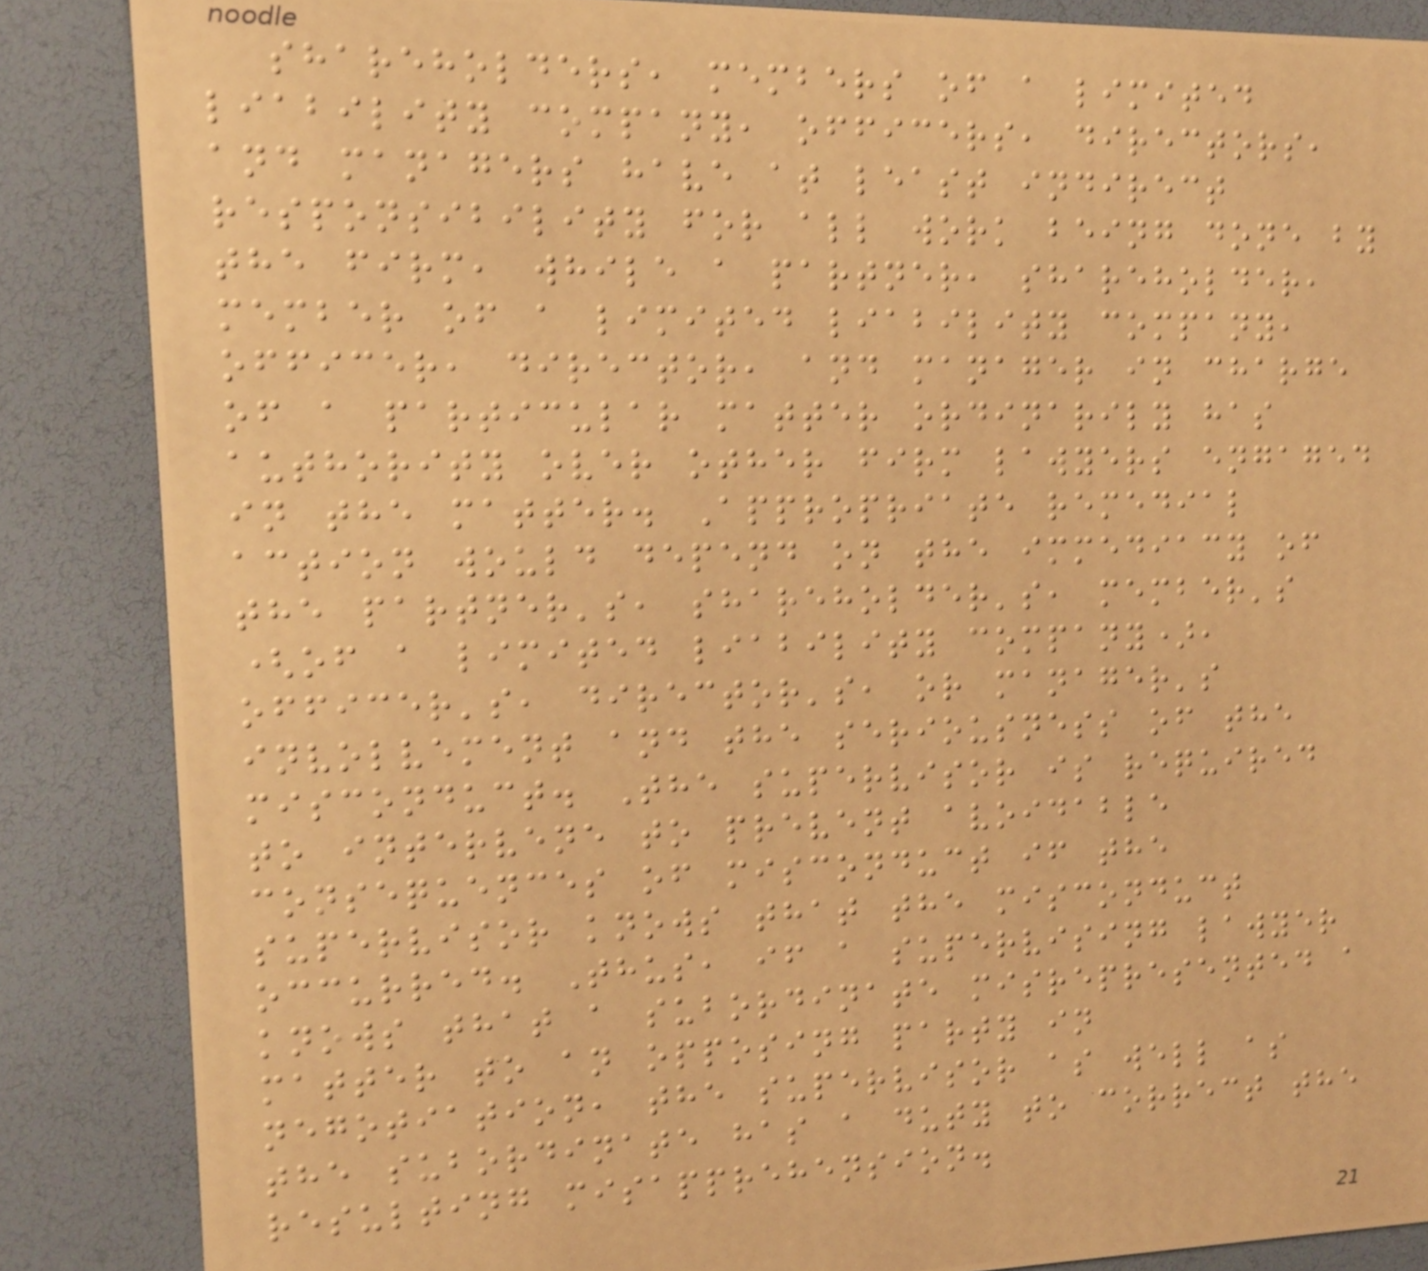shareholders, members of a limited
liability company, officers, directors,
and managers have at least indirect
responsibility for all work being done by
the firm, while a partner, shareholder,
member of a limited liability company,
officer, director, and manager in charge
of a particular matter ordinarily has
authority over other firm lawyers engaged
in the matter. Appropriate remedial
action would depend on the immediacy of
the partner's, shareholder's, member's
(of a limited liability company),
officer's, director's, or manager's
involvement and the seriousness of the
misconduct. The supervisor is required
to intervene to prevent avoidable
consequences of misconduct if the
supervisor knows that the misconduct
occurred. Thus, if a supervising lawyer
knows that a subordinate misrepresented a
matter to an opposing party in
negotiation, the supervisor as well as
the subordinate has a duty to correct the
resulting misapprehension.
